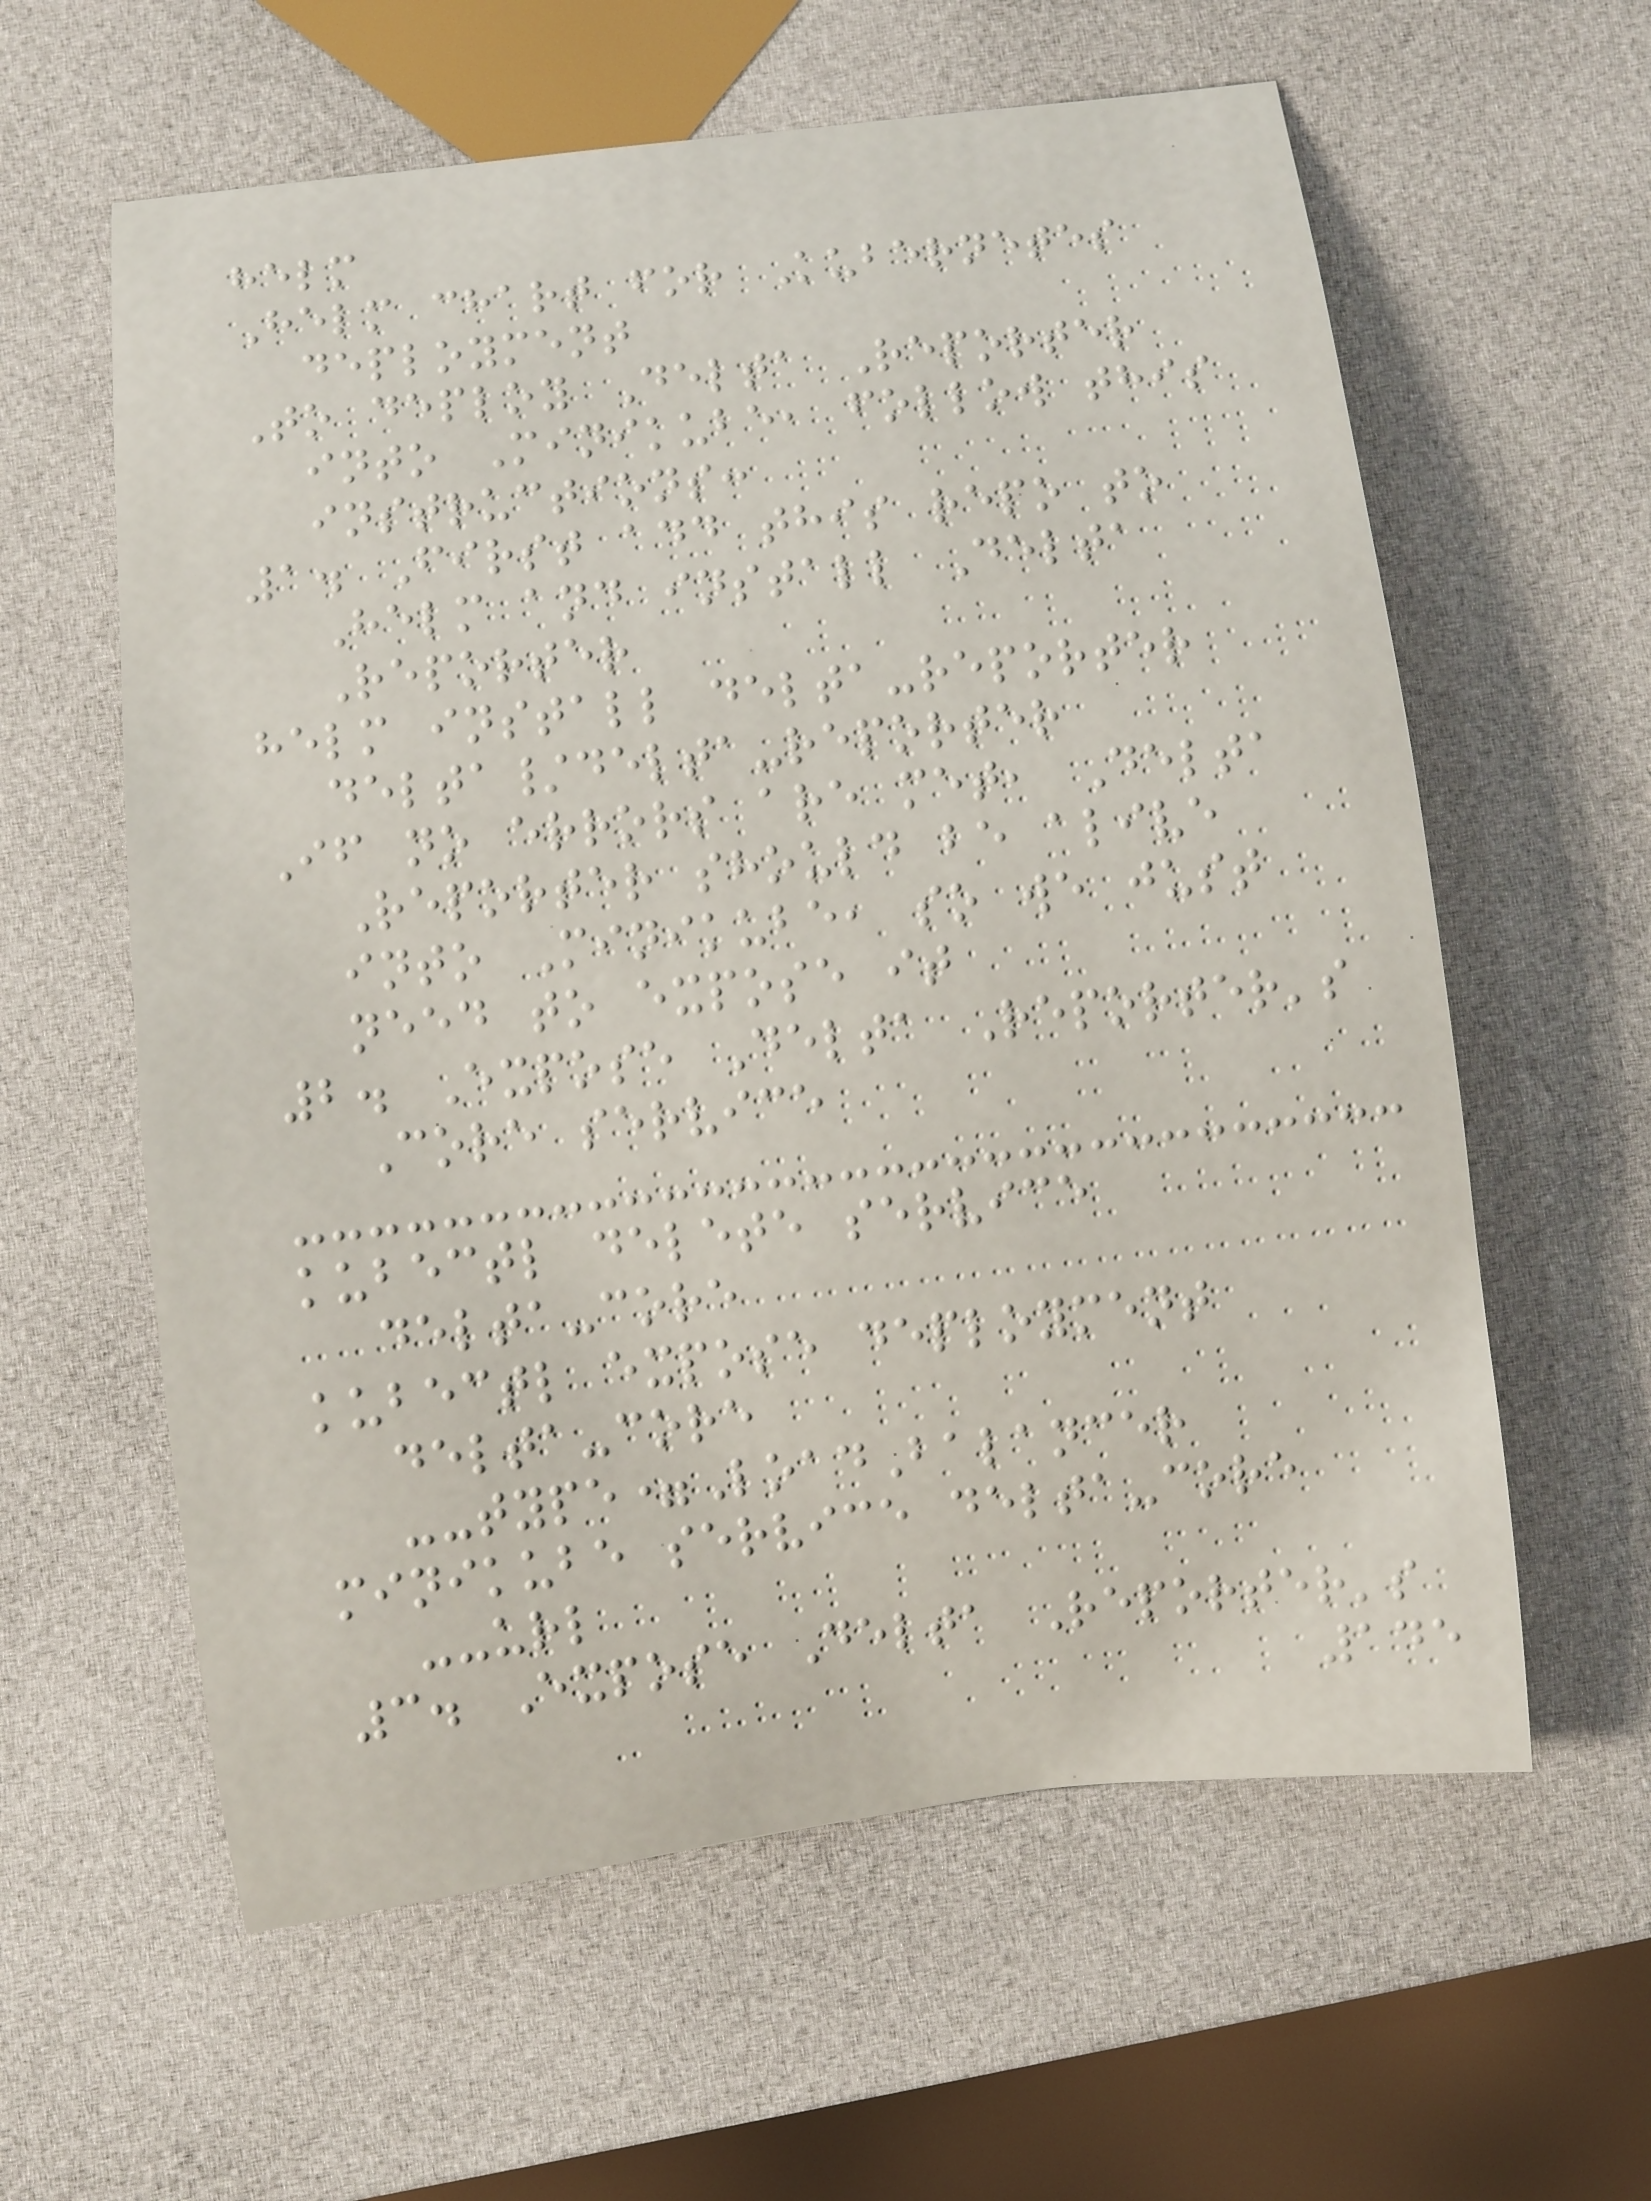helm
Helm chart for Kubernetes
deployment
To deploy Delta Reporter
into Minikube, follow this
instructions:
1. First add this repo to
Helm and install Delta
Reporter
helm install delta-reporter
delta/delta-reporter
If no errors are met, Delta
Reporter should be alive
into Minikube, so we just
need to expose it
2. Expose Delta Reporter's
Core service
kubectl delete service
delta-core
kubectl expose deployment
delta-core
--type=LoadBalancer
minikube service delta-core
--url
3. Expose Delta Reporter's
145
